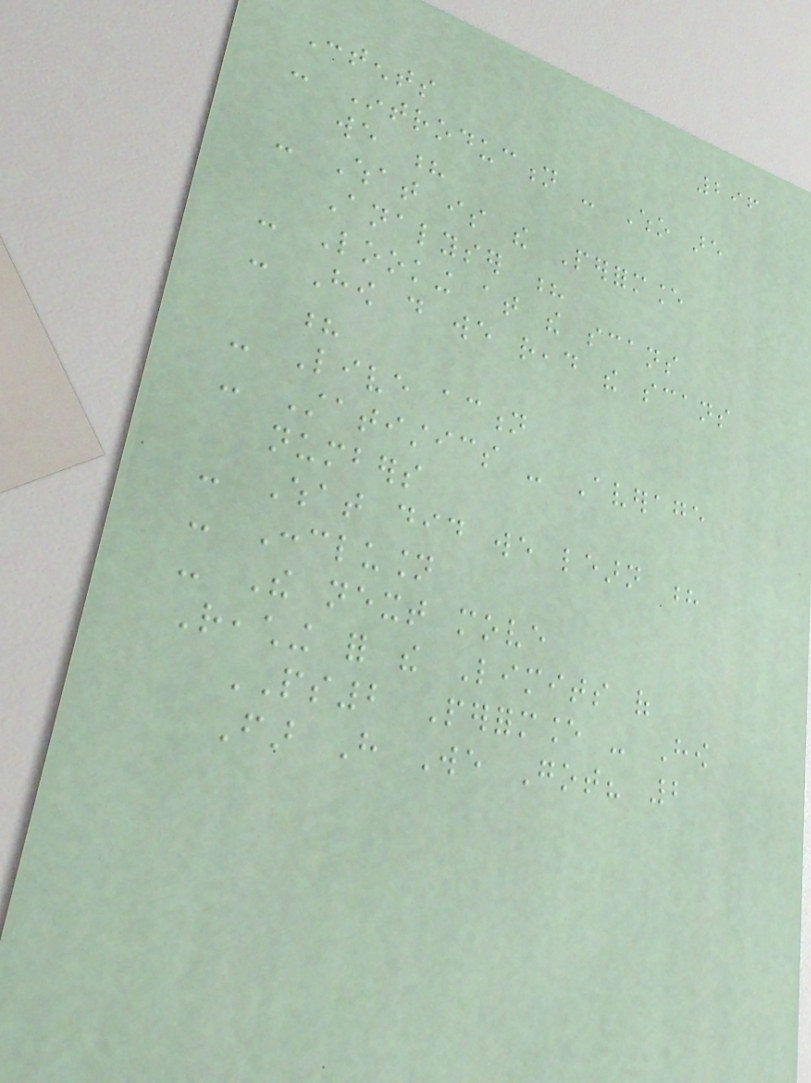296
Contents
- Introduction - Who are
we ?
- What is the Performance
Analyser ?
- Looking at the scans
- How do we read the scans
?
- Live action
- Statistics - Average
numbers
- What did we learn ?
- Conclusion
- The next move
Reaching for the Limits of
PS2 Performance - How
Far Have We Got? 2
